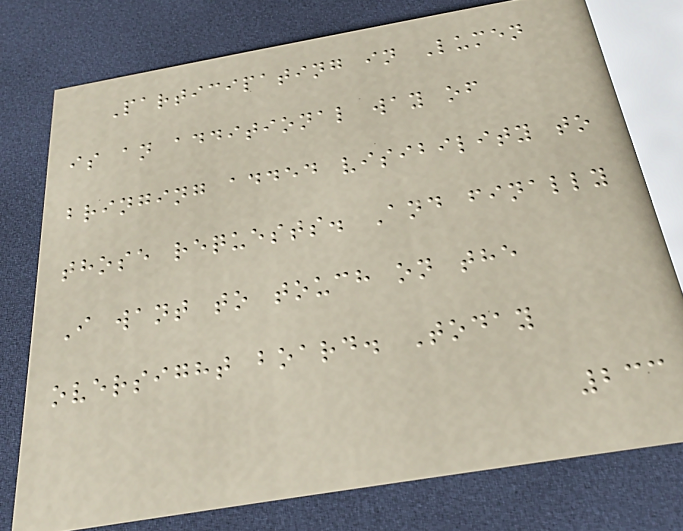Participating in Lumen
is an additional way of
bringing added visibility to
those requests. And finally
I want to touch on the
oversight board. Today
233
